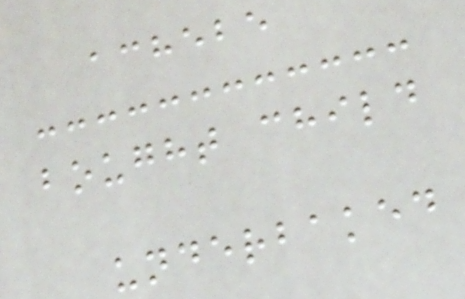achebe
bought child
underbaked
